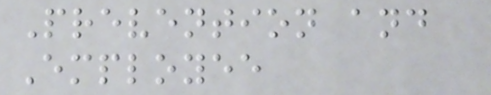Prevention and
Employee
